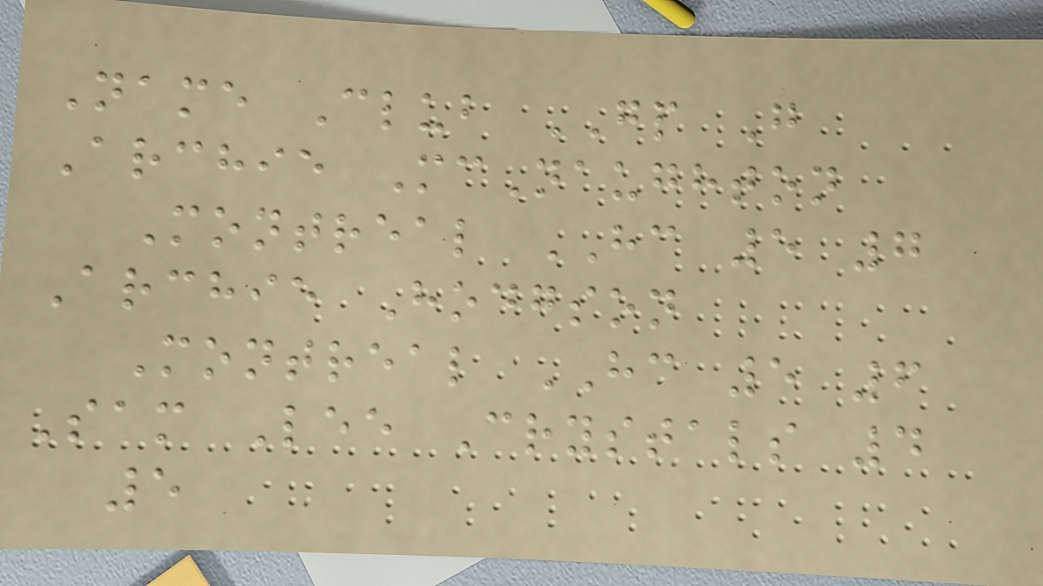Name Club GP G
Archie McNaughton
Montreal HC 5 7
Archie Hodgson
Montreal HC 5 6
Sam Lee Crystals 4
5
